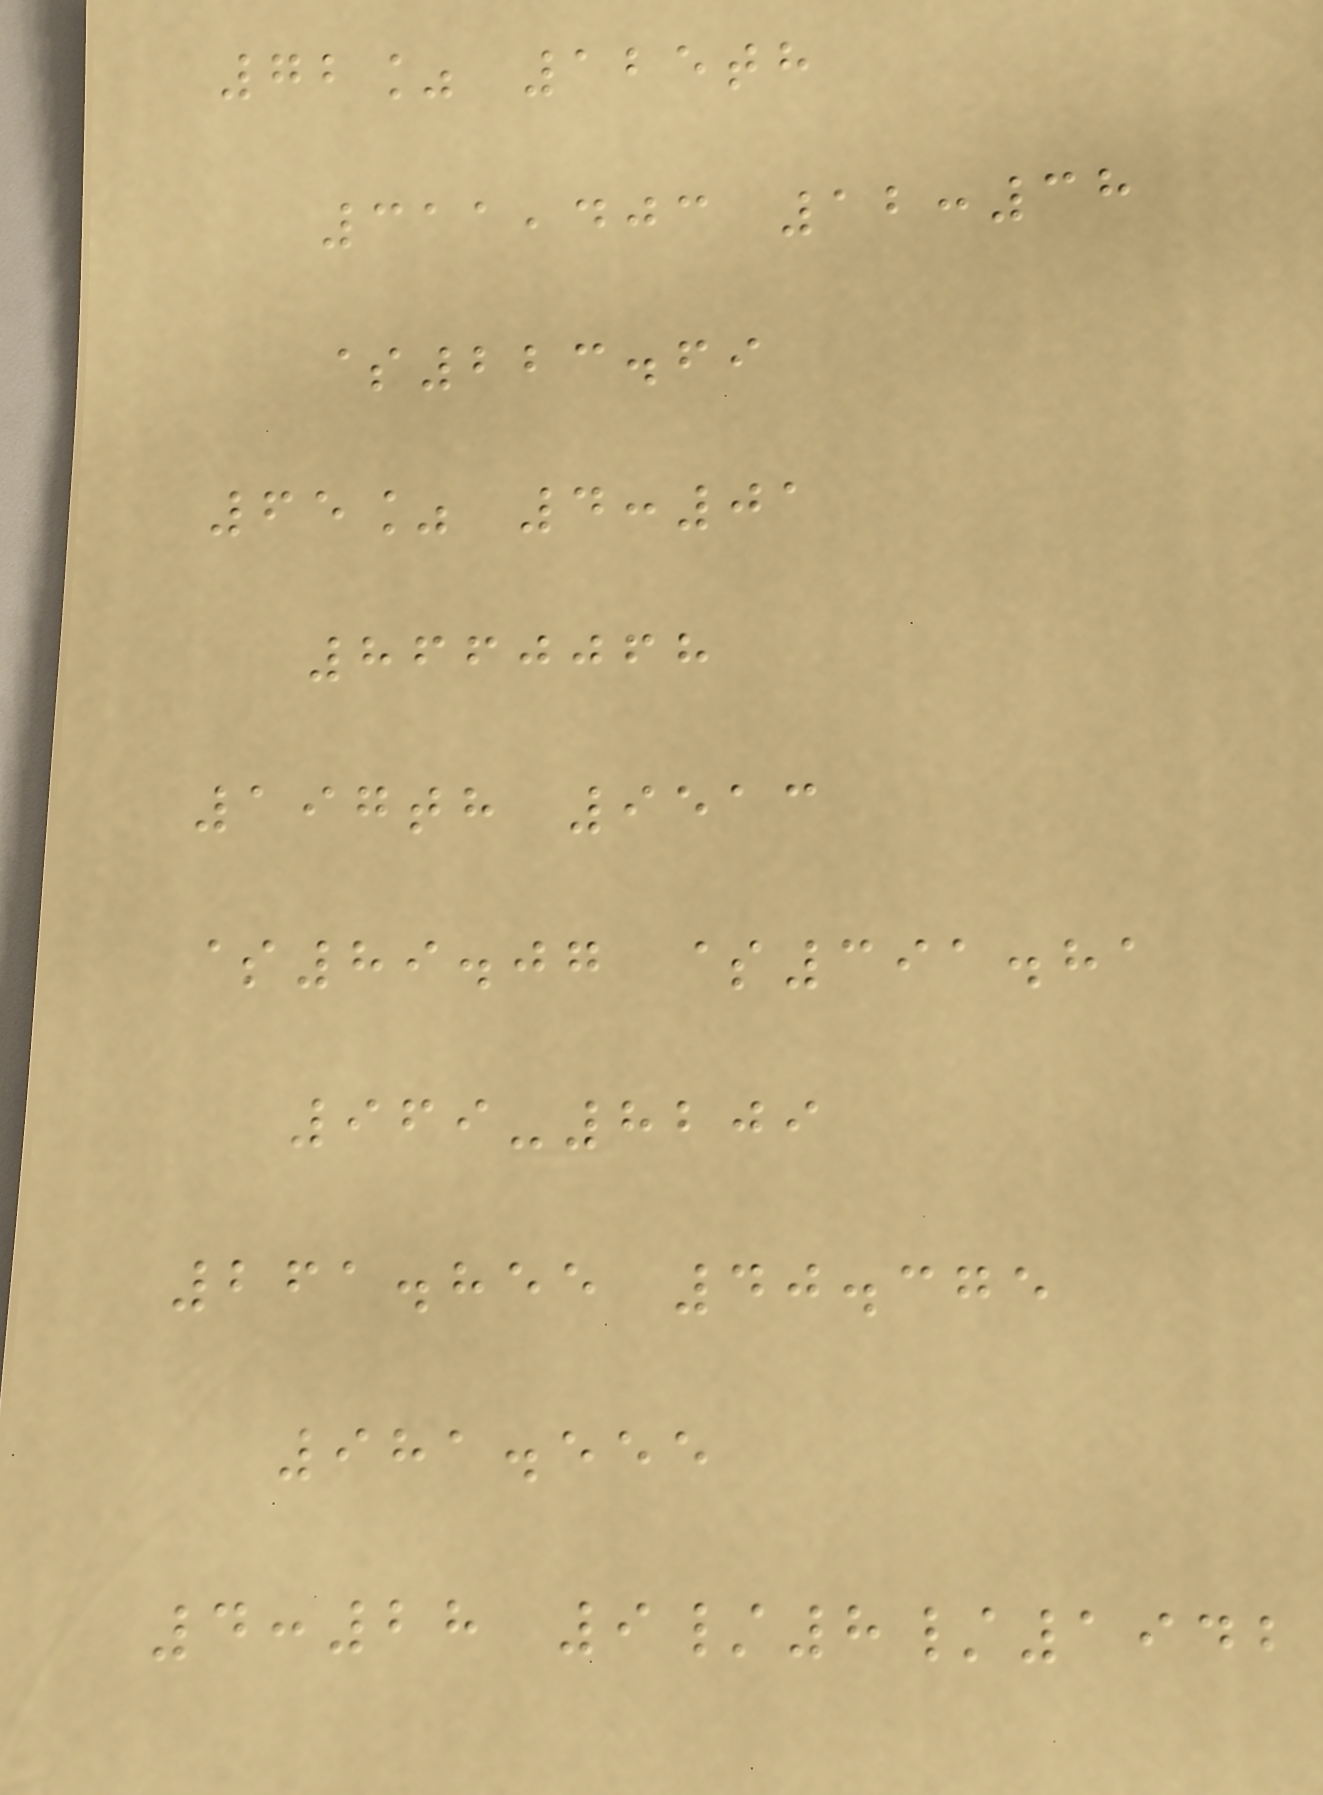72% 125th
311,403 12:38
$223.69
65% 4:01
8660068
197th 9513
$89.07 $391.81
969-8209
261.855 40.375
981.555
4:28 9/8/1942
